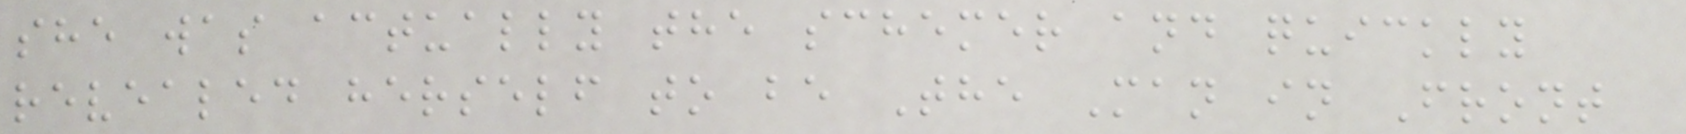she was actually the schemer and quickly
revealed herself to be The Man in Front
